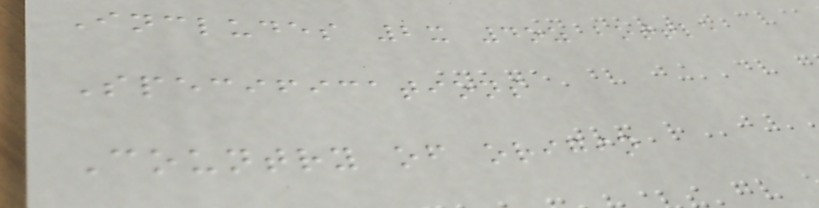Includes 2x 4oz bottle
Specifications
Country of origin
